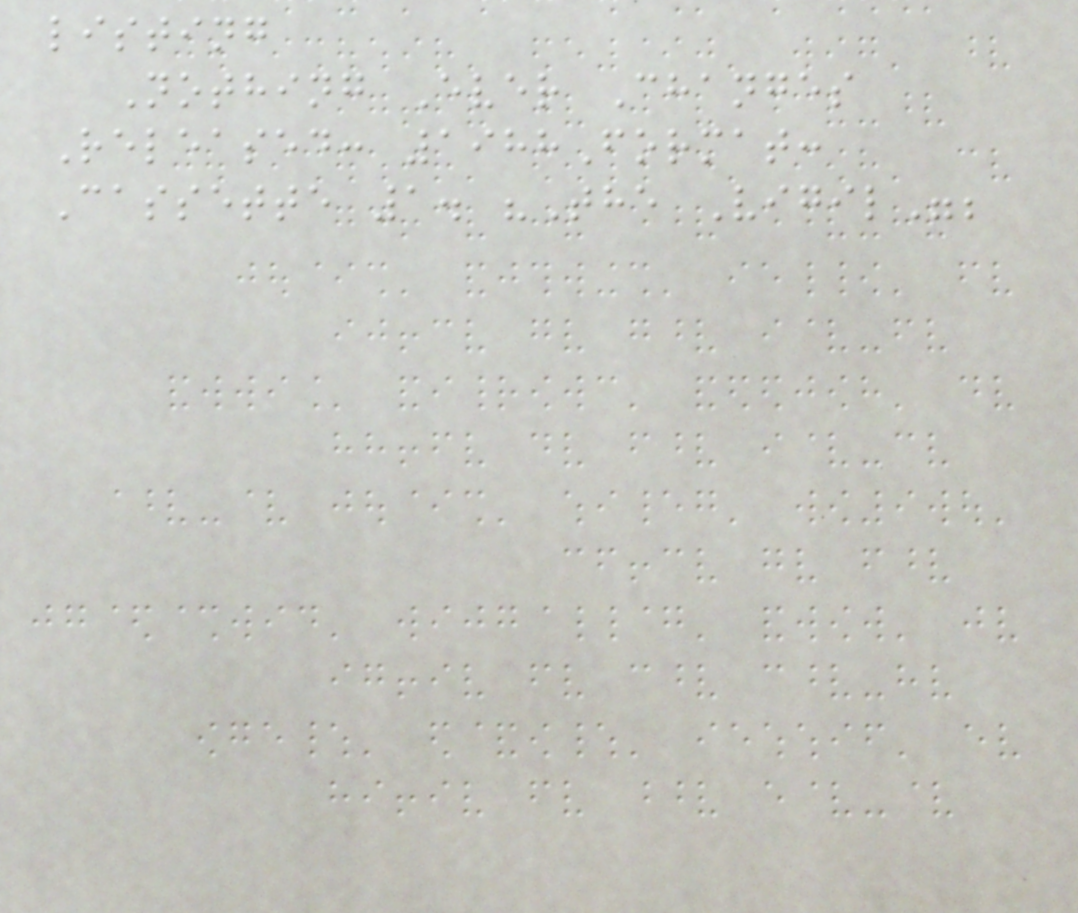listing
Nothing Ever Changes
Released: 1988Format:
Cassette 1. "The Vigil";
